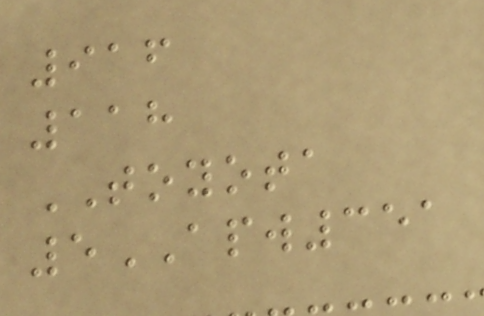916
118
TOYOTA
5APW351
